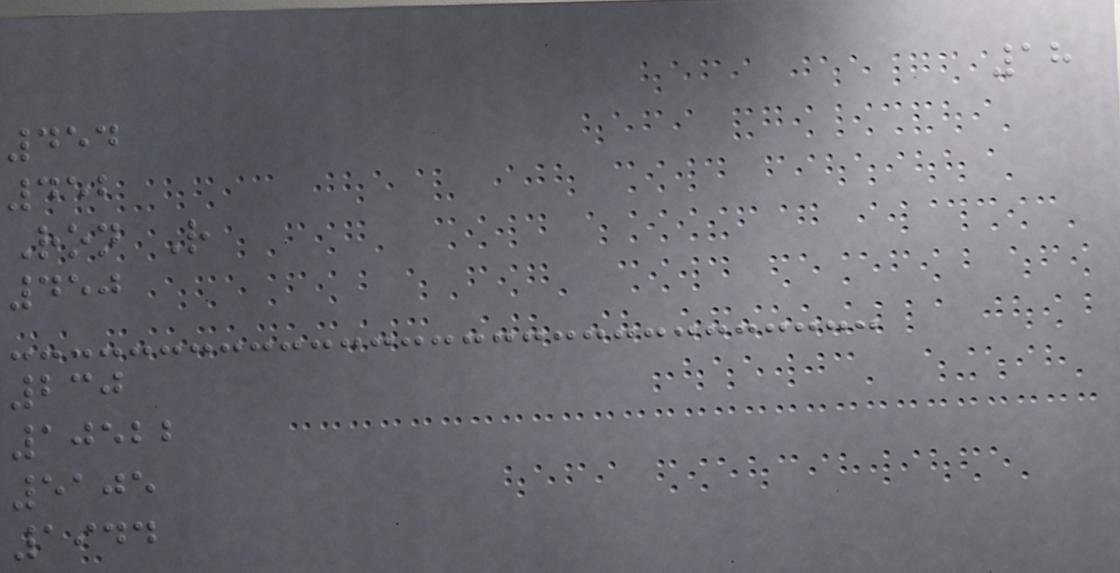18
454
452
Ron R
450
230
10522
5105
1944
